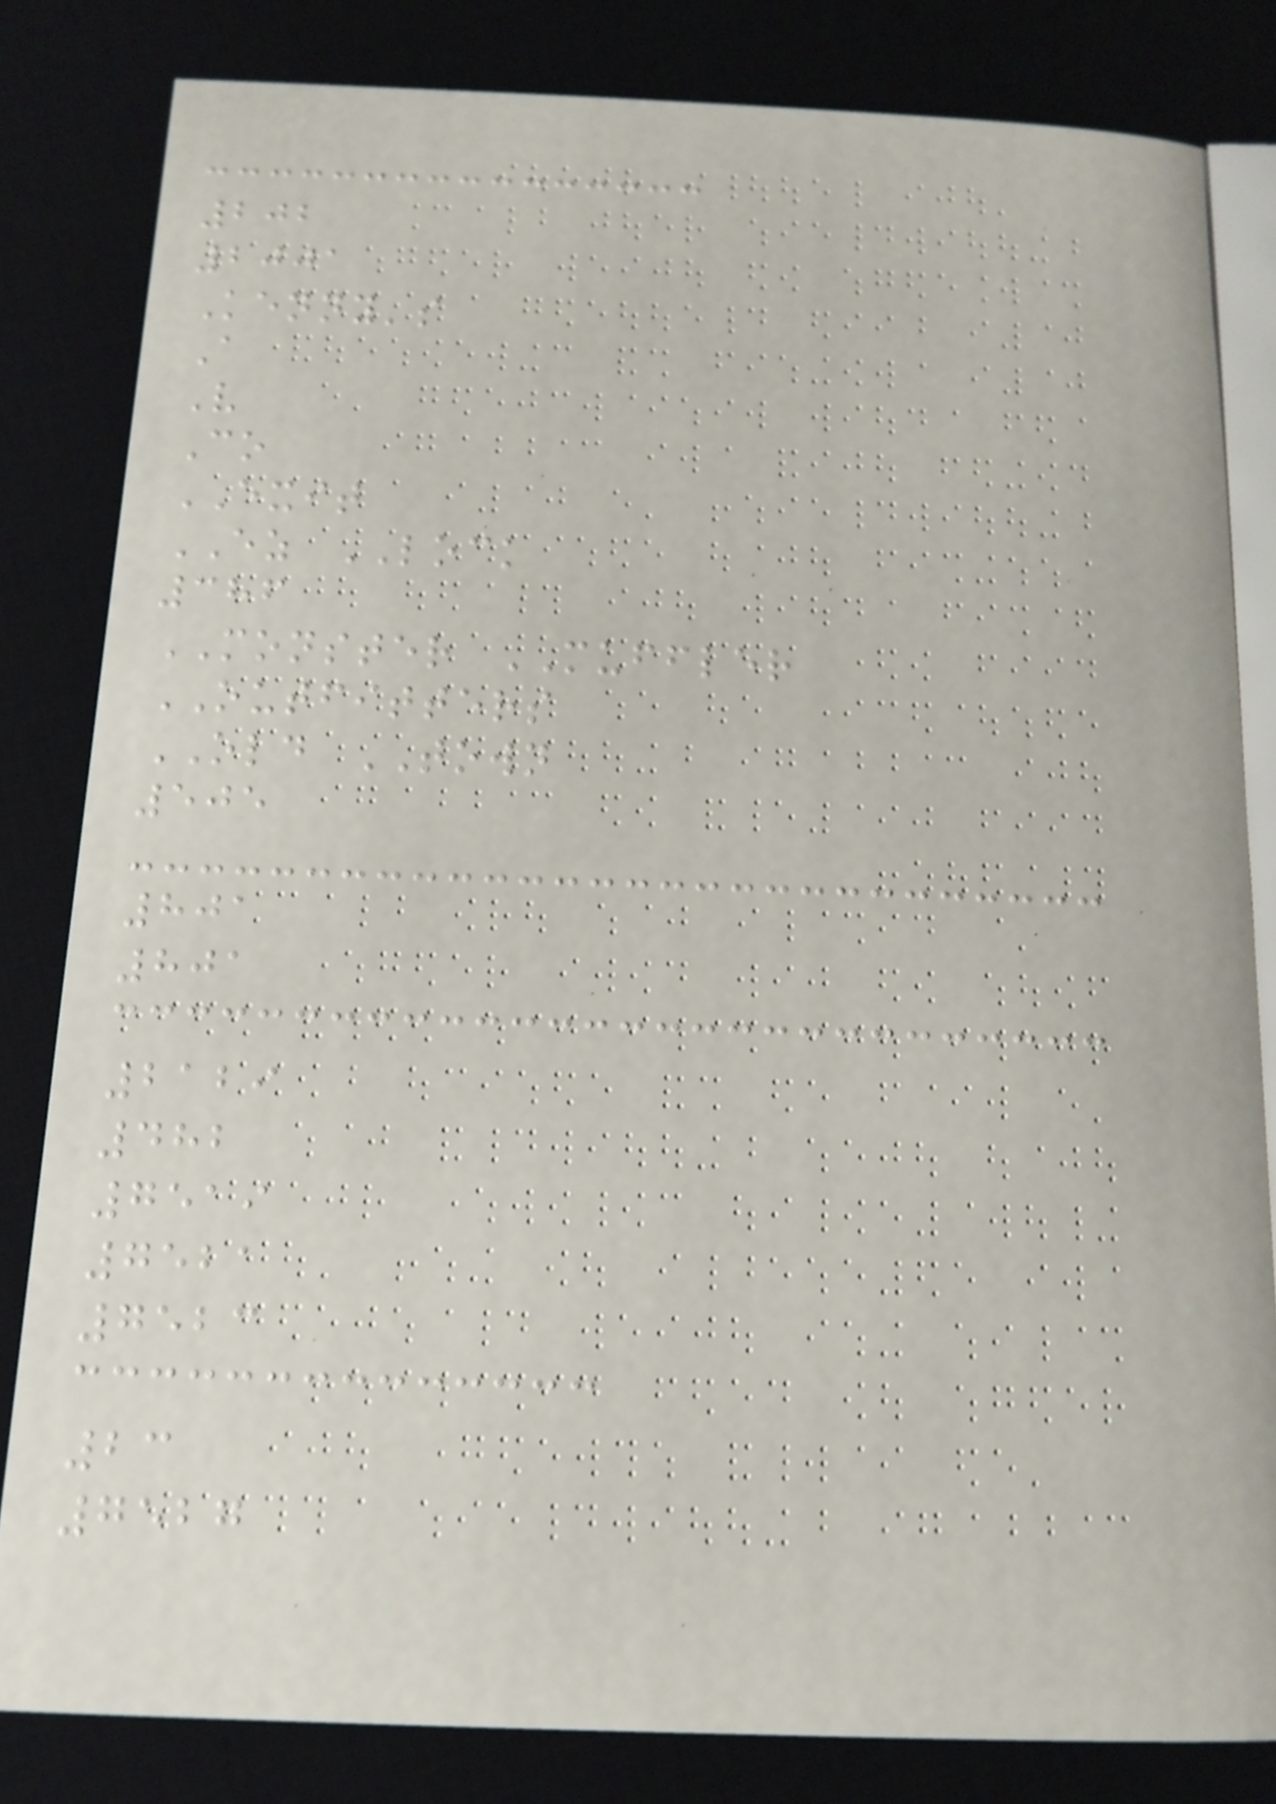202
2001
Kenny's
A
V
Co
EXIT
EZ LOCK
386
MONSTER MUFFLER
OUTFITTERS
OLD TOWN
505
801
801
2129
482
7519
7521
7523
23
7527
